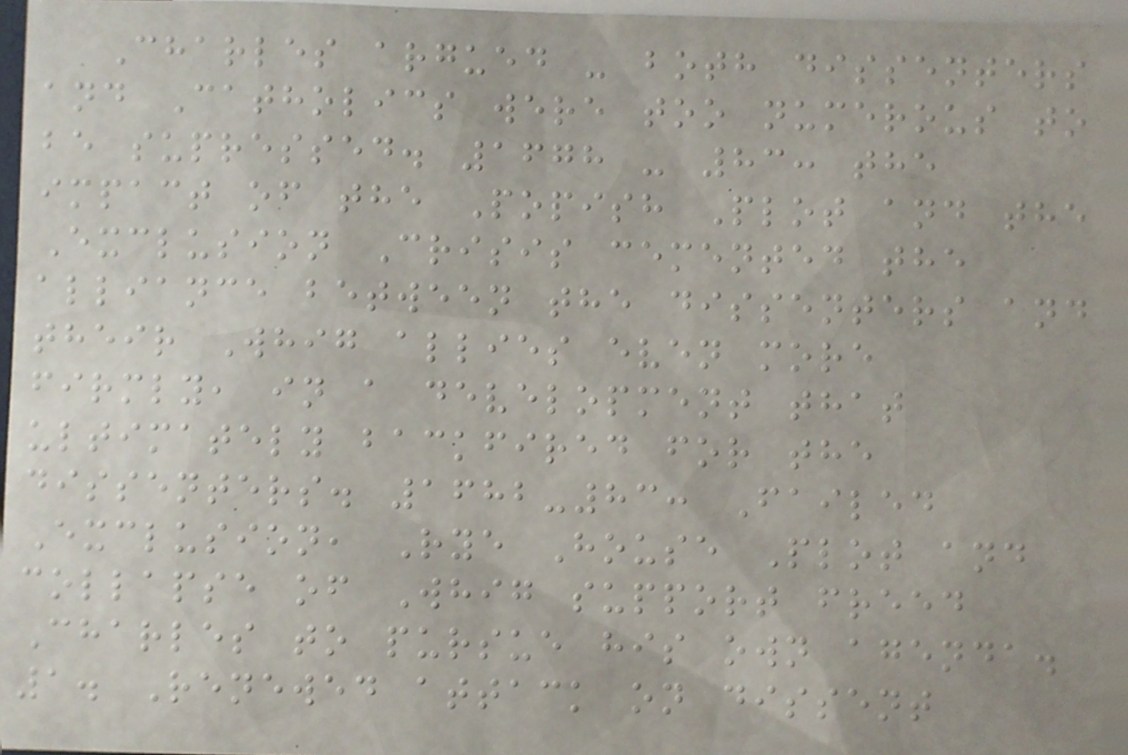Charles argued - both dissenters
and Catholics were too numerous to
be supressed. 1678 - 83: the
impact of the Popish Plot and the
Exclusion Crisis cemented the
alliance between the dissenters and
their Whig allies even more
firmly, in a development that
ultimately backfired for the
dissenters. 1682-83: Failed
Exclusion, Rye House Plot and
collapse of Whig support freed
Charles to pursue his own agenda.
1. Renewed attack on dissent
